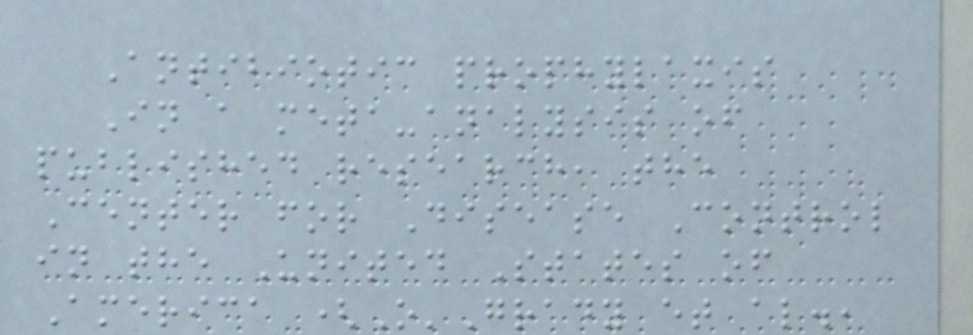Antibiotic prophylaxis
In a meta-analysis of
published research, the
Center for Disease Control
in the United States of
America (O'Grady et al.,
